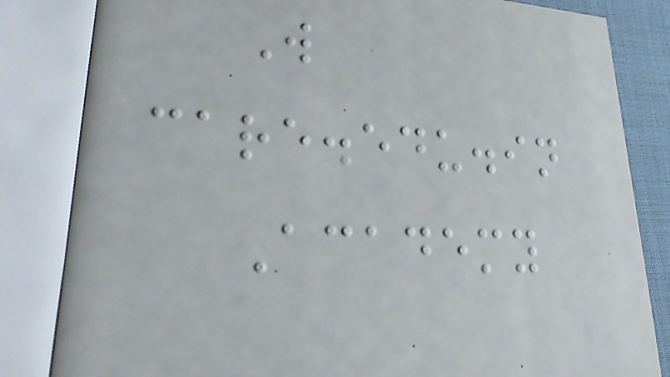W
care.edu.in
Academy
